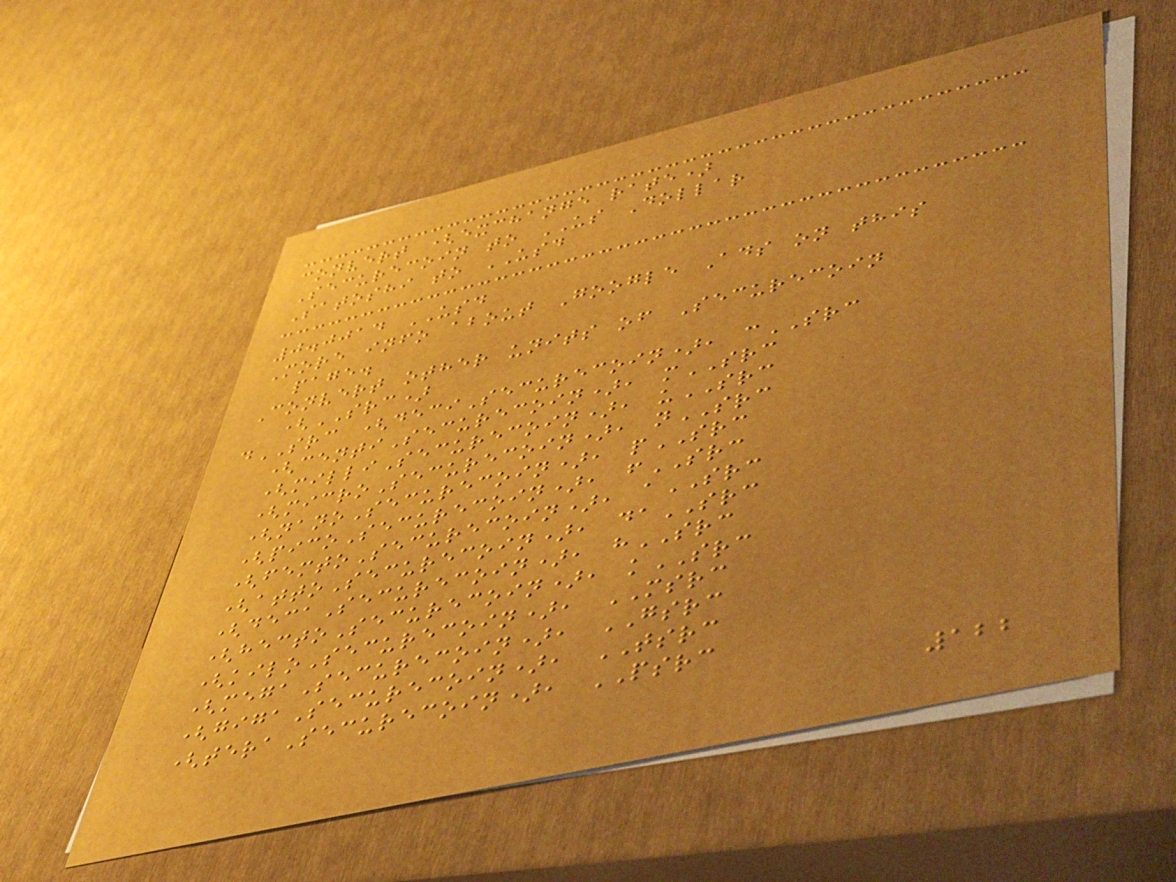convert (exchange rate)
Securecoin to US Dollar
Satoshi to USD
0.0014 USD
More info about Google Ads on this
page.
Convert other units of Securecoin
(SRC)
dSRC (deciSecurecoin), cSRC
(centiSecurecoin), mSRC
(milliSecurecoin), uSRC
(microSecurecoin), nSRC
(nanoSecurecoin), pSRC
(picoSecurecoin), fSRC
(femtoSecurecoin), aSRC
(attoSecurecoin), daSRC
(decaSecurecoin), hSRC
(hectoSecurecoin), kSRC
(kiloSecurecoin), MSRC
(megaSecurecoin), GSRC
(gigaSecurecoin), TSRC
(teraSecurecoin), PSRC
122
